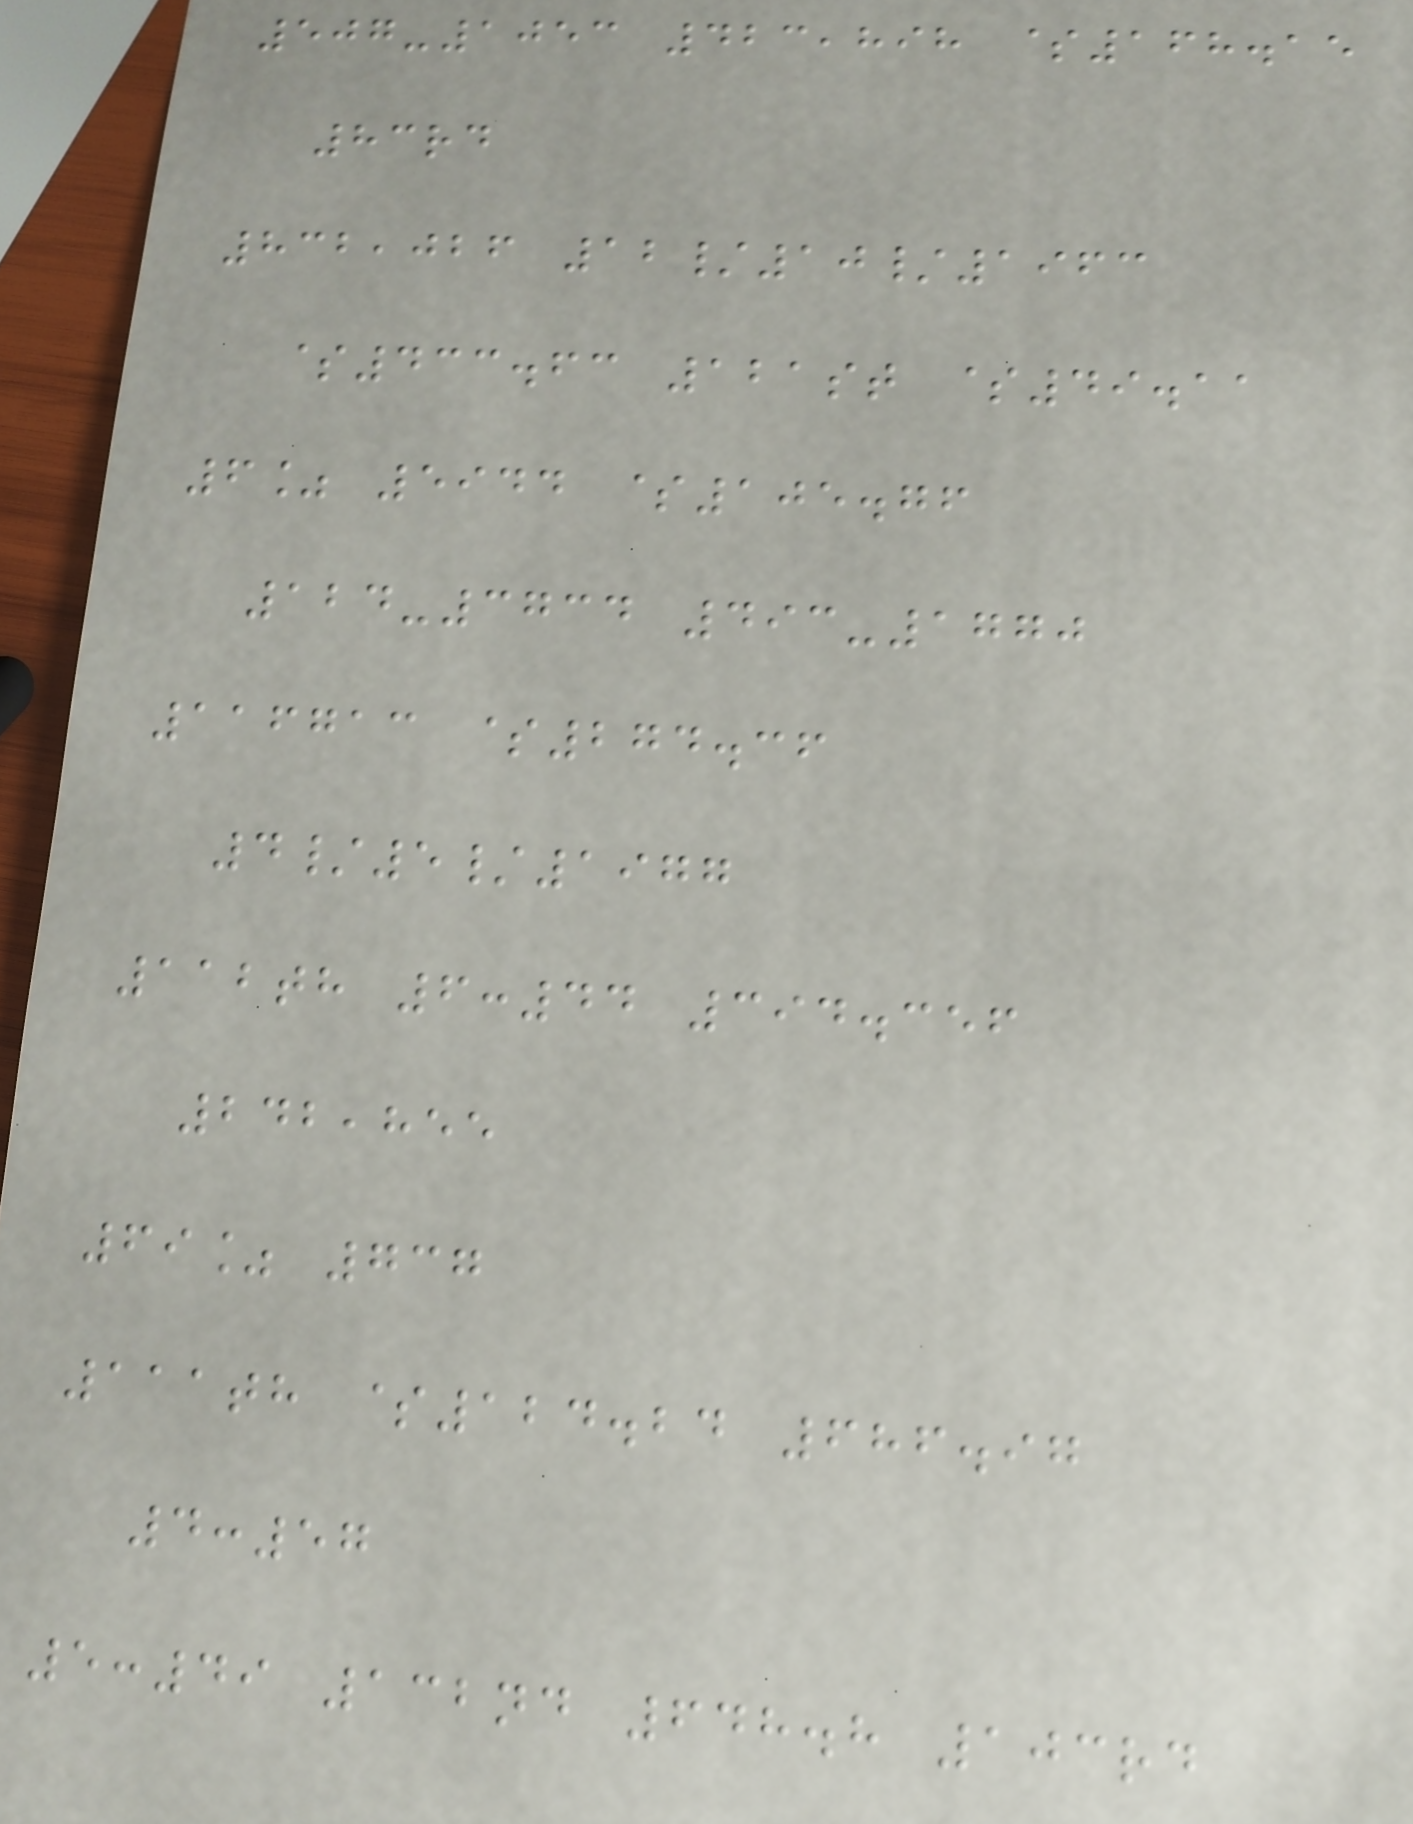507-1053 423,898 $168.15
83rd
832,026 12/10/1963
$433.63 121st $49.11
6% 5944 $105.76
124-3734 493-1770
116713 $274.36
4/5/1977
112th 6:44 394.356
242,855
69% 737
111th $124.24 686.97
4:57
5:49 132nd 648.8 103rd
